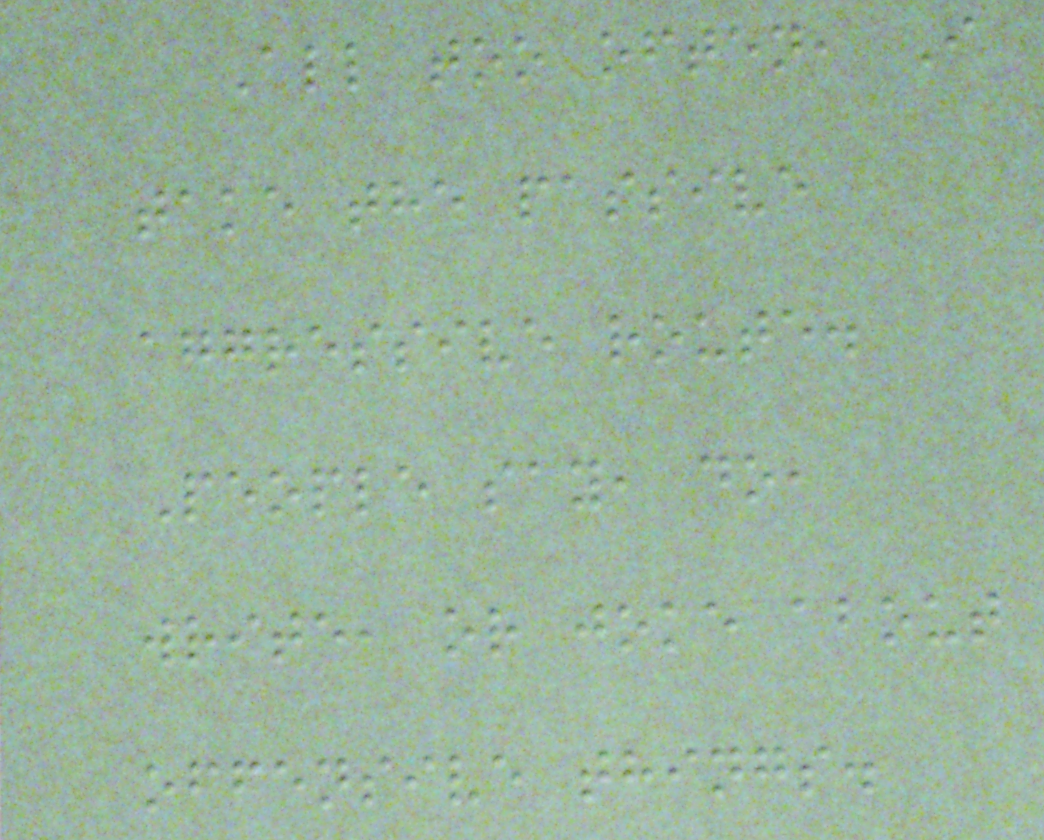All too often, I
take the passive
aggressive route.
People say, do,
write, or joke about
offensive things.
